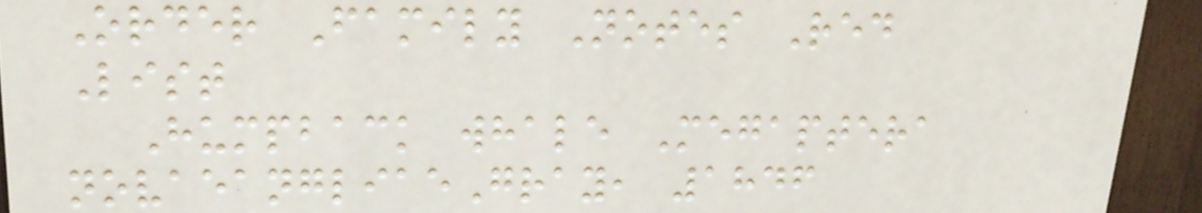Order Family Notes Red
List
Humpback whale Megaptera
novaeangliaeGray, 1846
